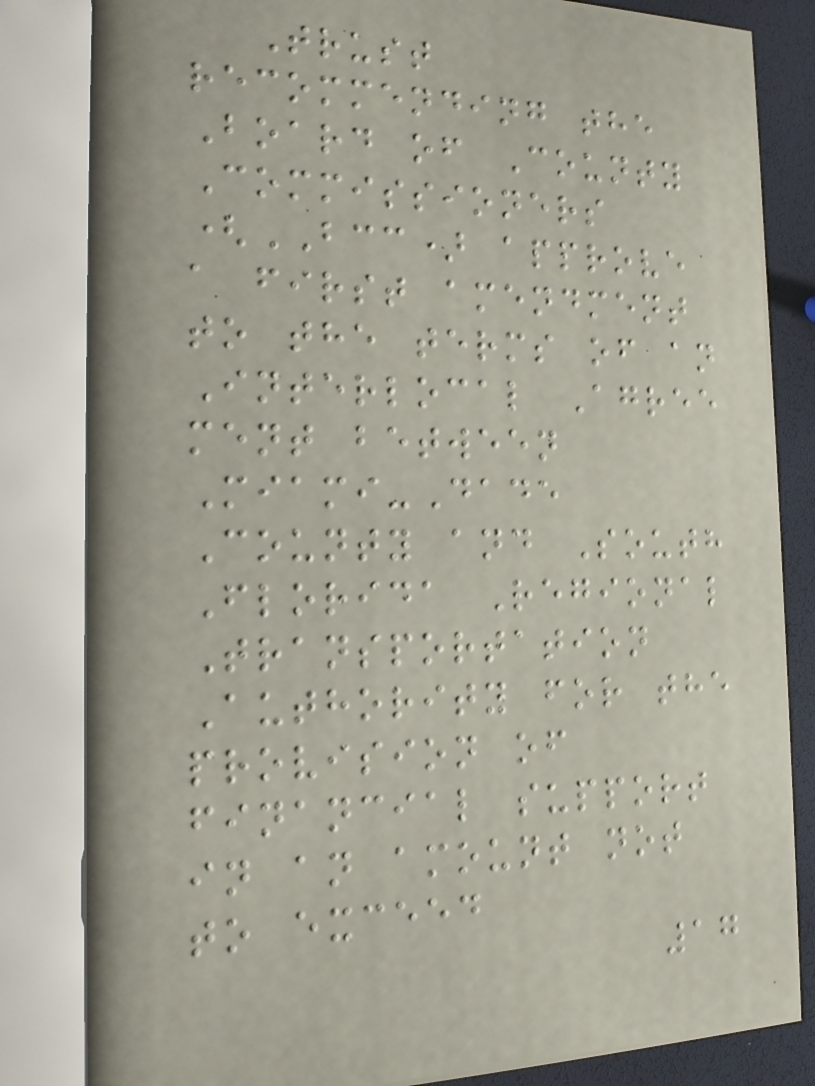Trust
recommending the
Board of County
Commissioners
(BCC) approve
a first amendment
to the terms of an
Interlocal Agree
ment between
Miami-Dade
County and South
Florida Regional
Transportation
Authority for the
provision of
financial support
in an amount not
to exceed
17
